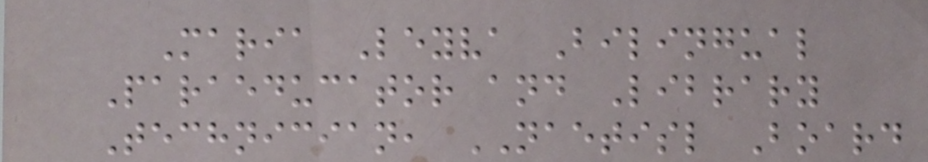Maria Leyva Bilingual
Paraeducator and Library
Technician, NAETISL Board
